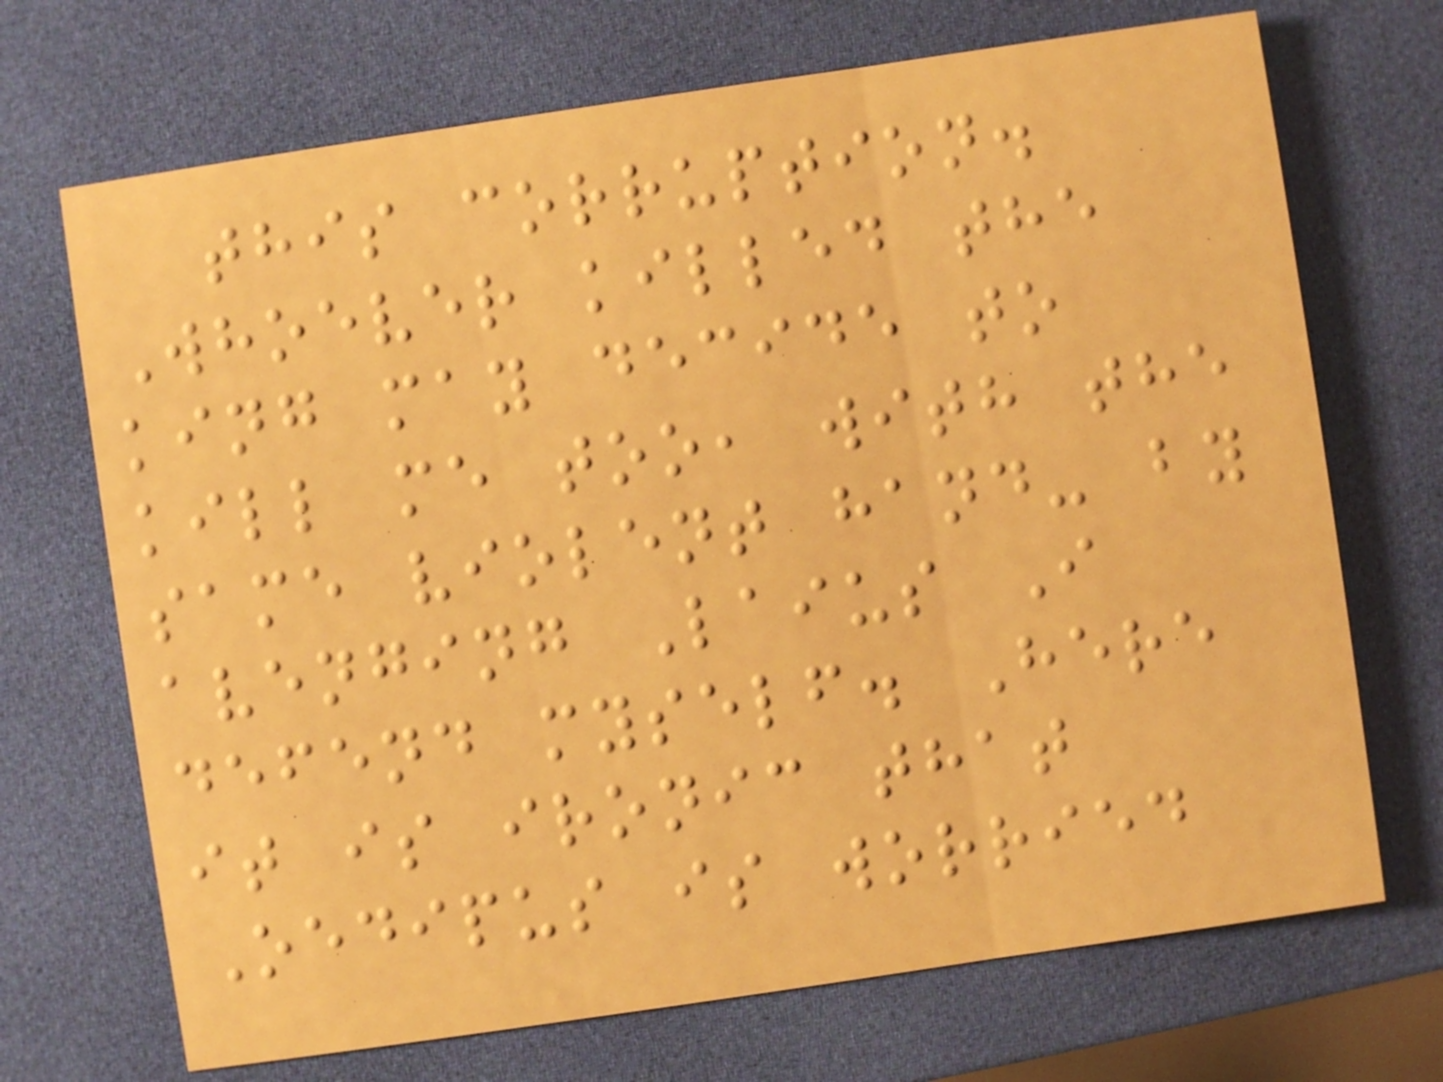this corruption.
Whoever killed the
king may decide to
kill me too, with the
same violent hand- by
avenging Laius I
defend myself. Here
it is ironic that
Oedipus is worried
